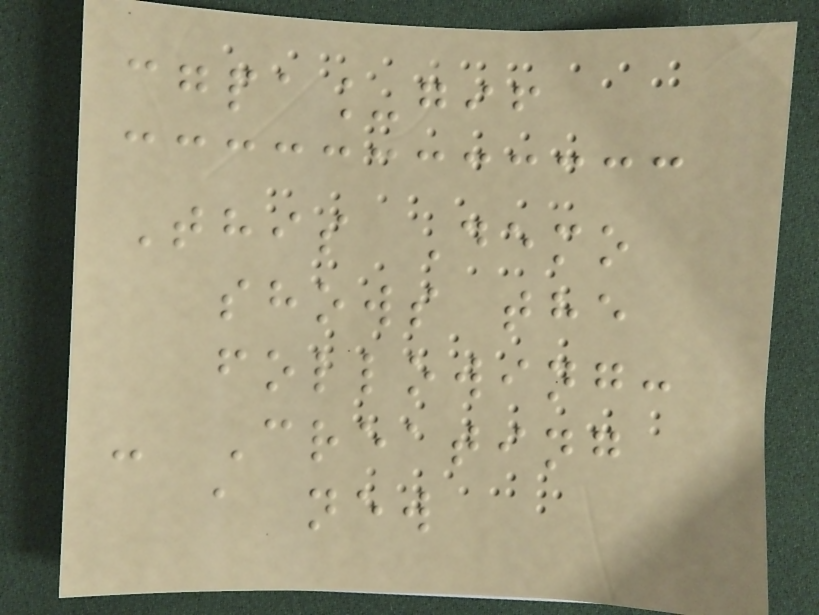cgpa_gif
This Demo
shows the
following:
- Creating
a new
